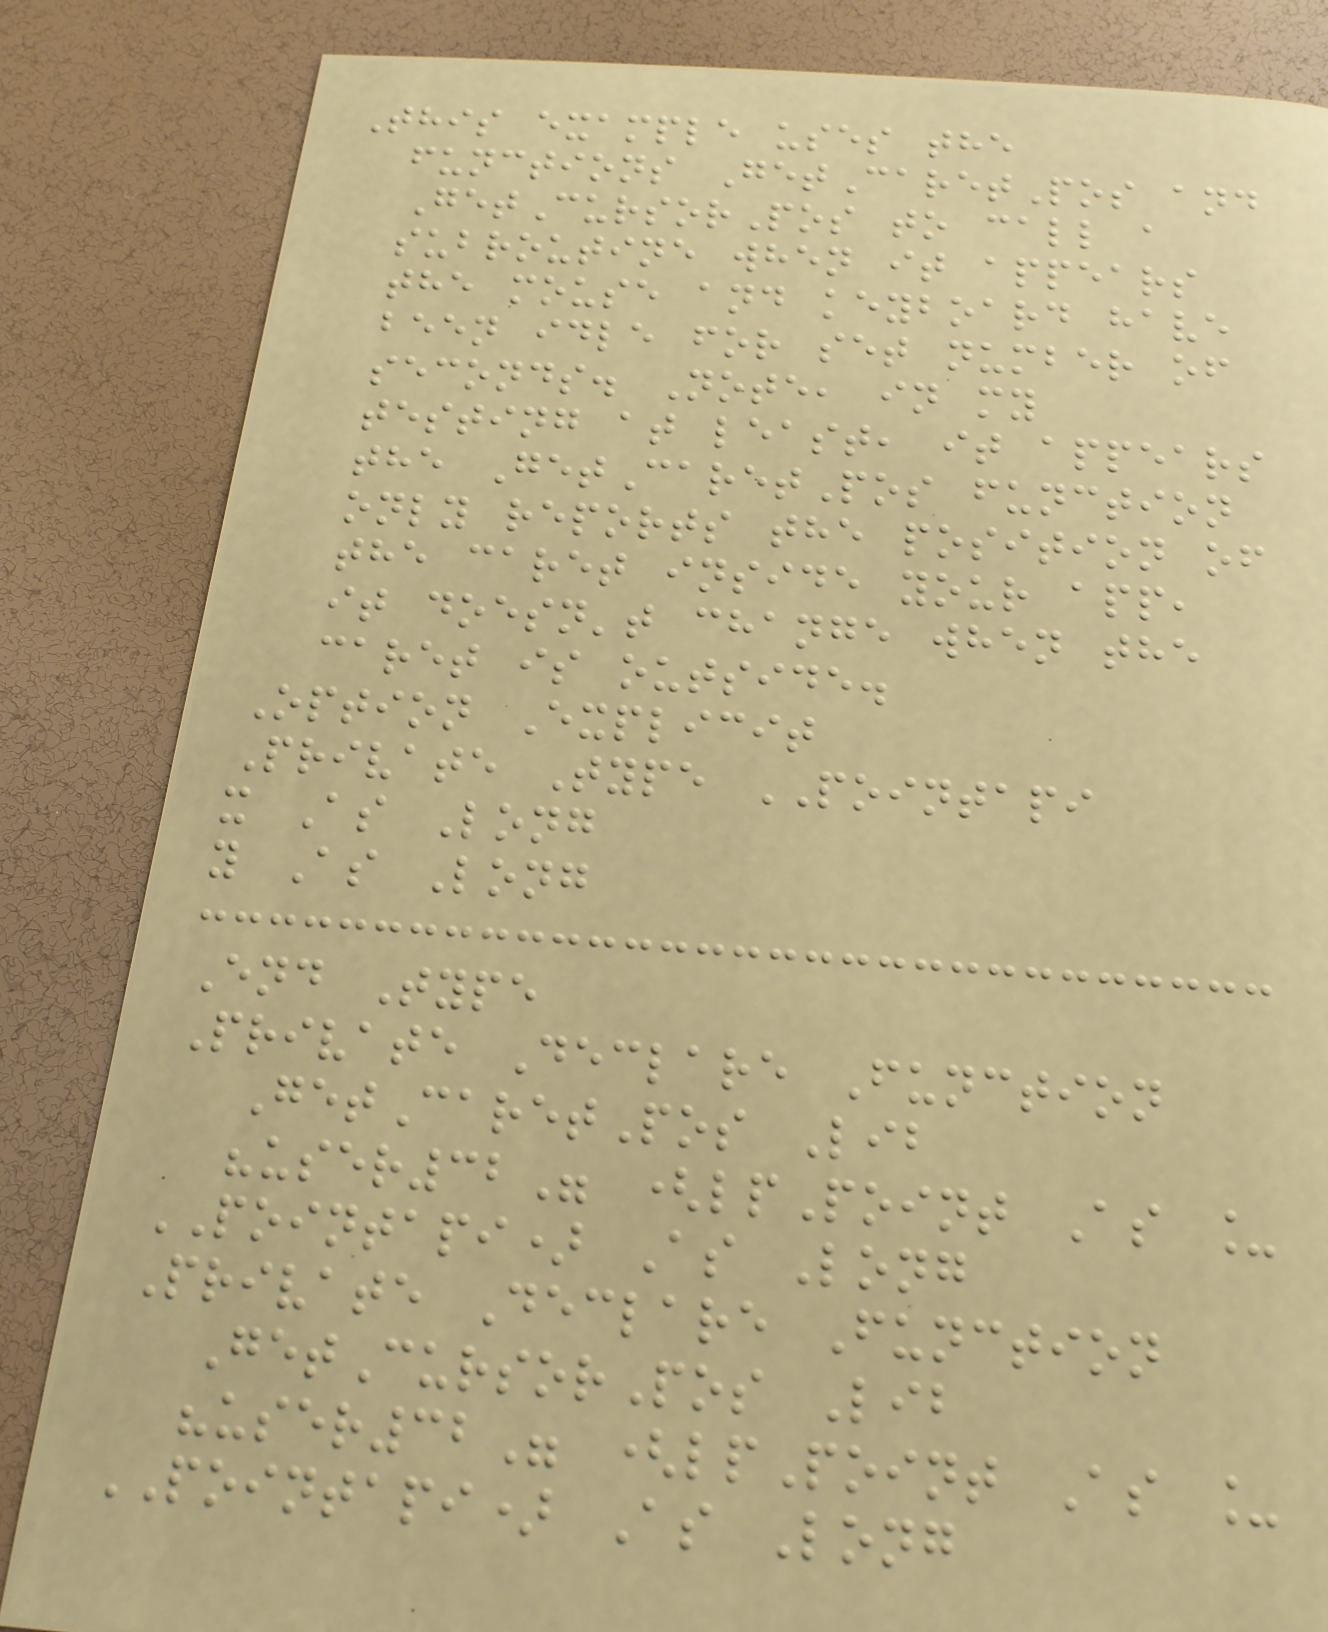This example uses the
functions GetCaretPos and
GetCursorPos to call a
subroutine when it appears
the mouse and keyboard have
been idle for set number of
seconds. Note, in my
testing at least, it appears
the GetCaretPos function
only reports the position of
the caret inside your app,
it doesn't change when the
caret is outside.
Option Explicit
Private Type POINTAPI
x As Long
y As Long
End Type
Private Declare Function
GetCaretPos Lib
"user32" (lpPoint As _
POINTAPI) As Long
Private Declare Function
GetCursorPos Lib
"user32" (lpPoint As _
POINTAPI) As Long
